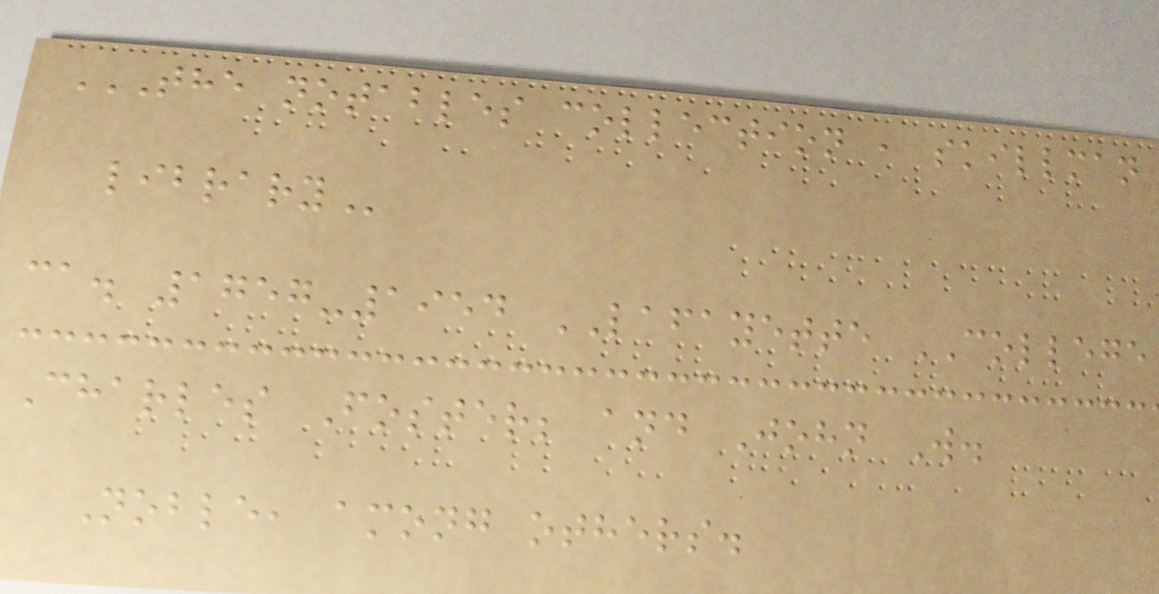THE NOTABLES COLLECTION , SKILLMAN
LIBRARY
ca. 1757-1954 LAFAYETTE COLLEGE
Charles Foster; and John W.
Noble, among others.
